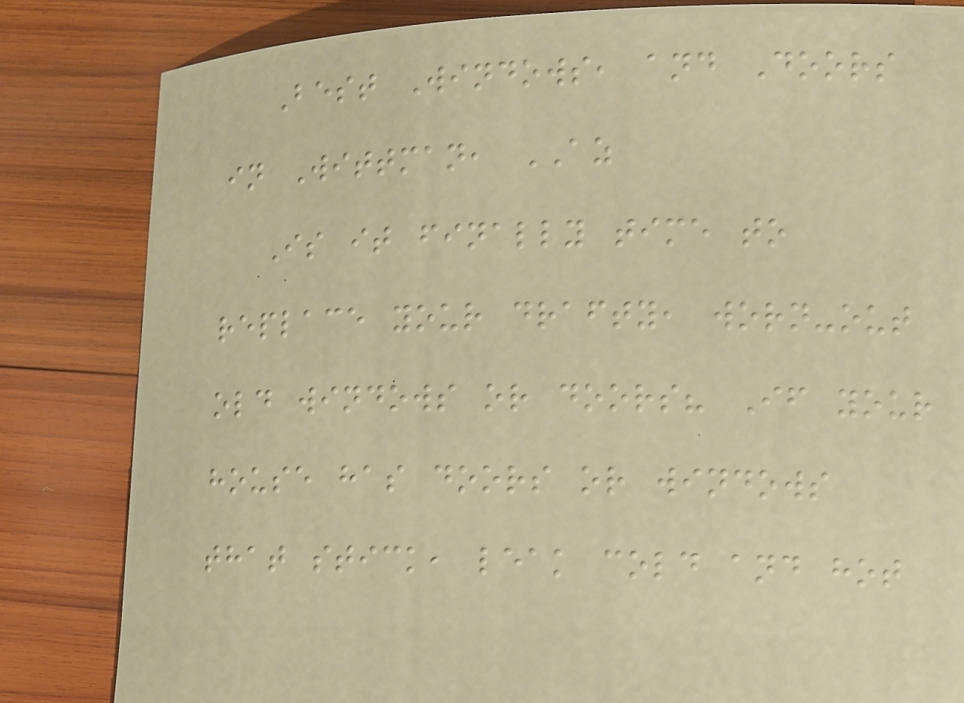Best Windows, and Doors
in Wittman, AZ
Is it finally time to
replace your drafty, worn-out
old windows or doors? If your
house has doors or windows
that stick, leak cold and hot
